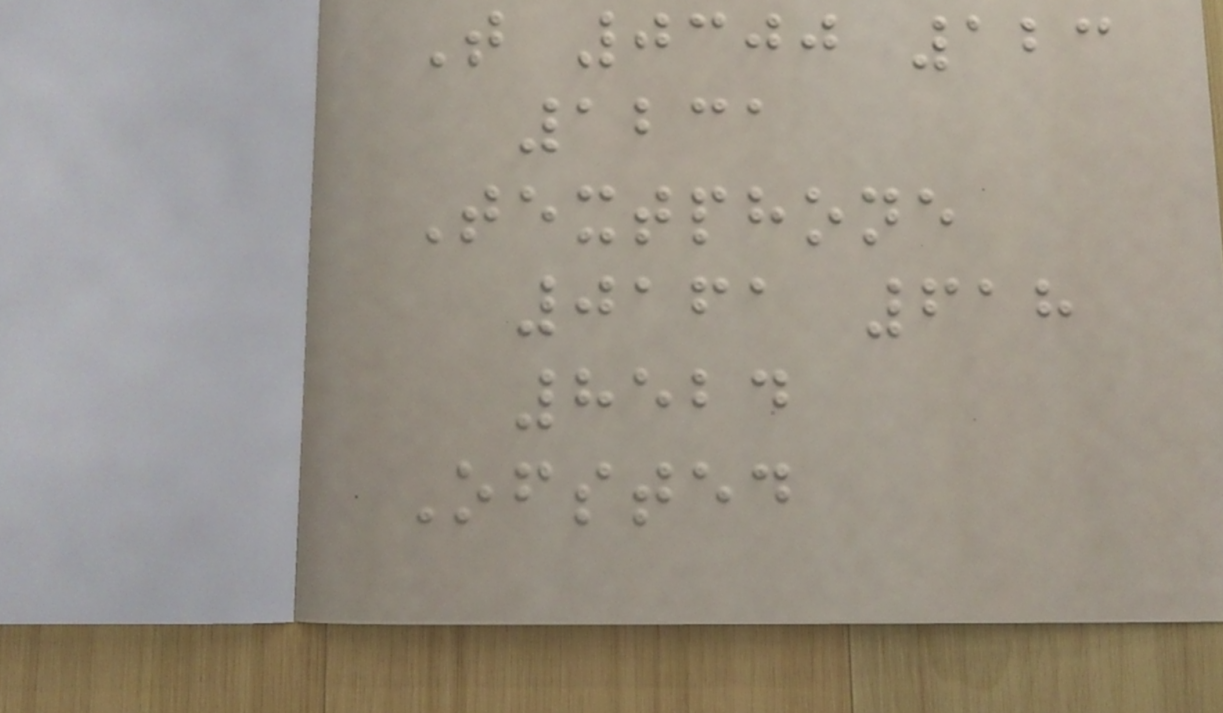T 0300 123
1231
Textphone
0161 618
8524
Ofsted
